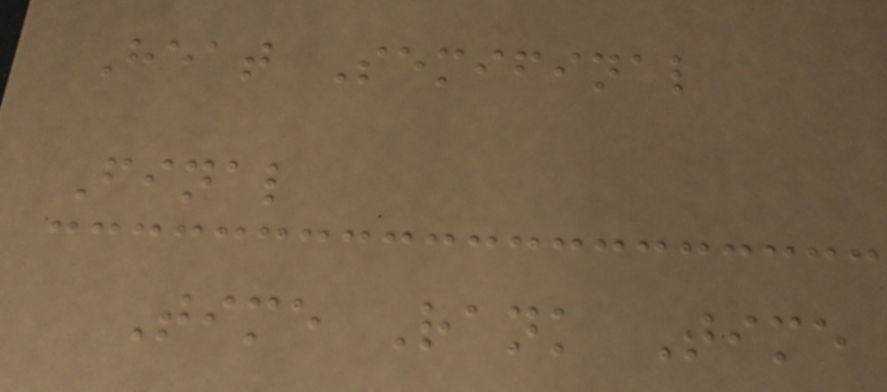Heat Semifinal
Final
Time Rank Time
